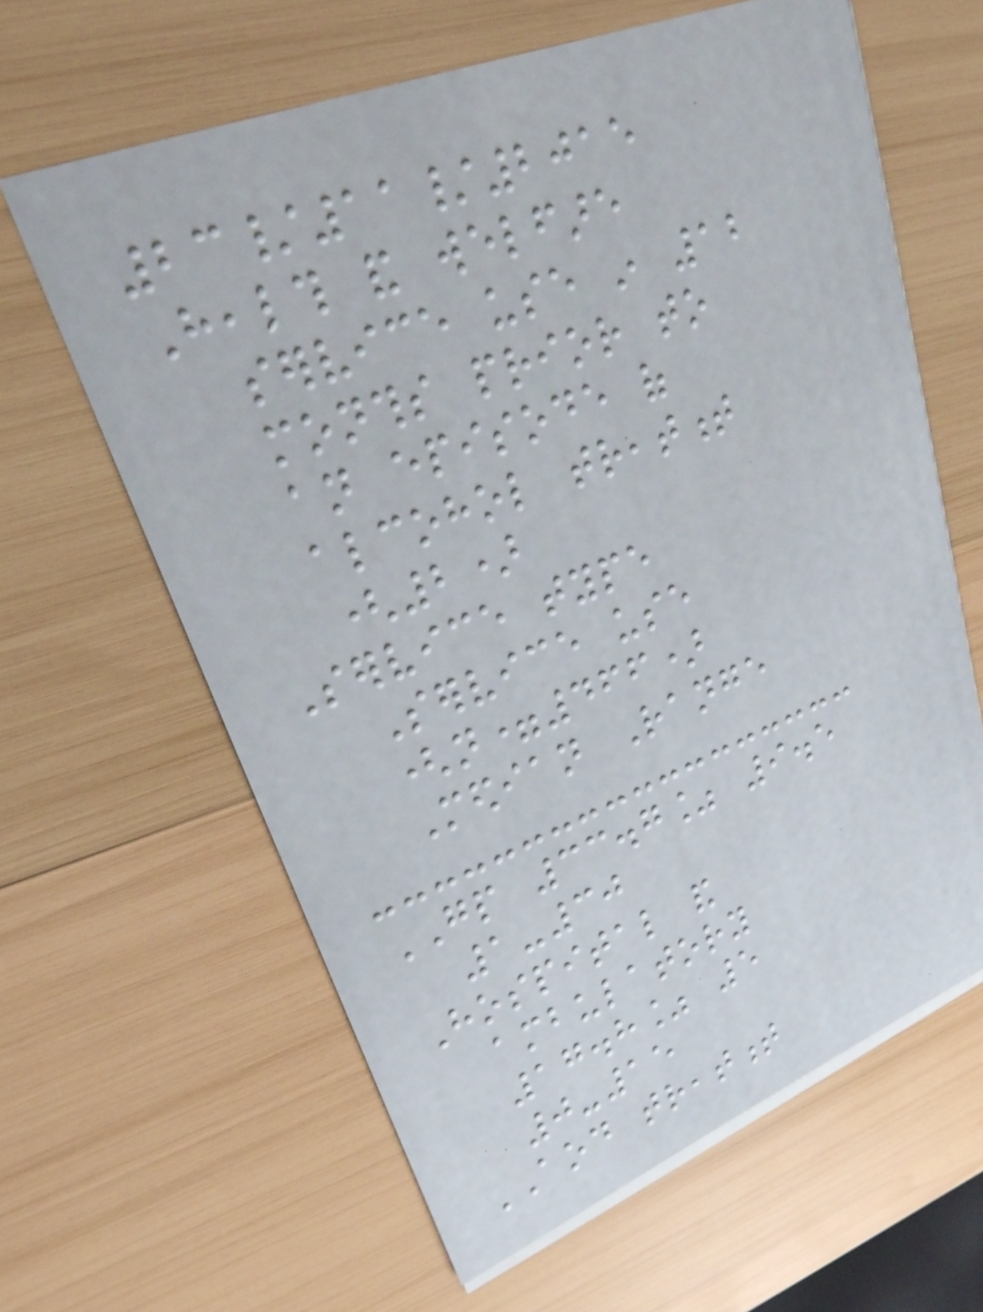23/11/2015
Health and welfare
service use in 12
months prior to
an episode of
alcohol treatment
(2)
Service type
Service use
(n=466)
Median Range
GP 33.7% 9.5
1-30
Hospital and
ambulatory
17.8% 5
0-15
AOD treatment
